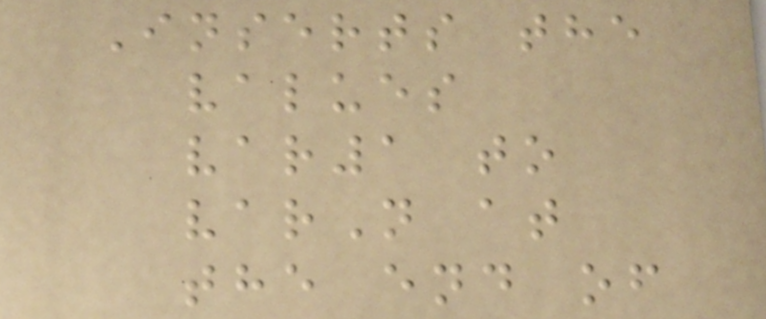Inserts the
values
var1 to
varN at
the end of
